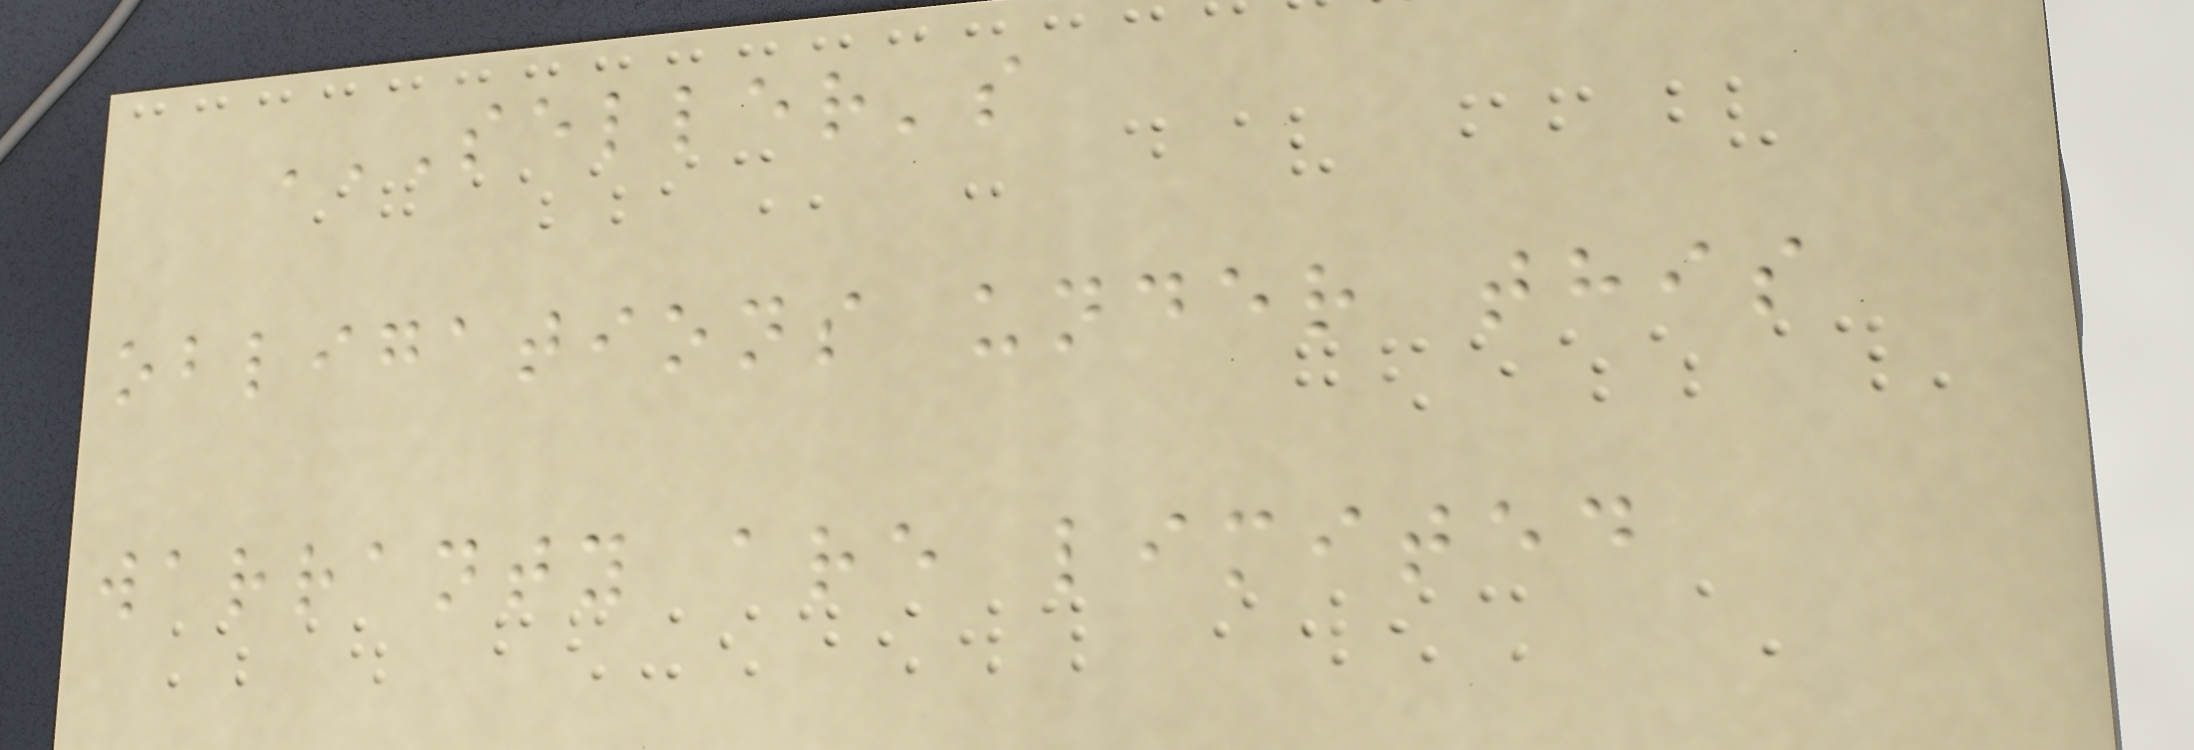SELLER'S
OBLIGATIONS UNDER THIS
WARRANTY ARE LIMITED
